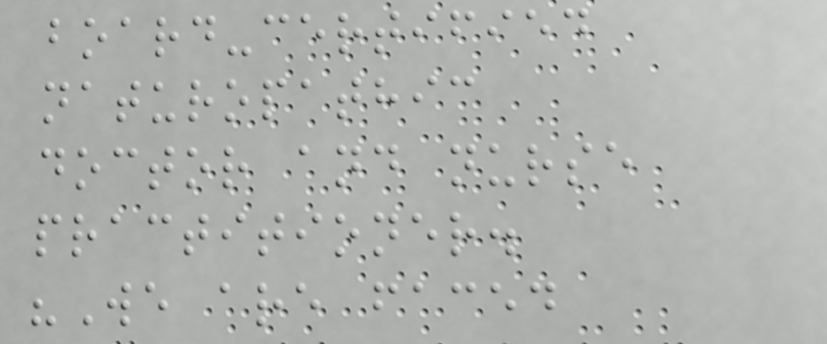board-certified
naturopathic
doctor and nurse
practitioner.
"We are faced
